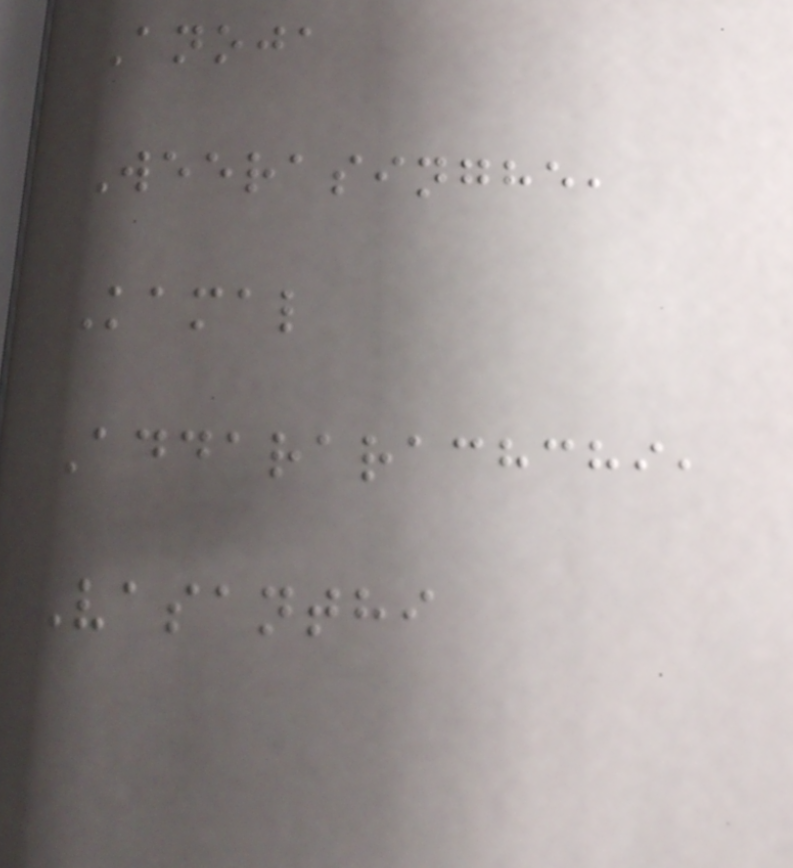Anoja
Weerasinghe,
Kamal
Addararachchi,
Vasanthi
